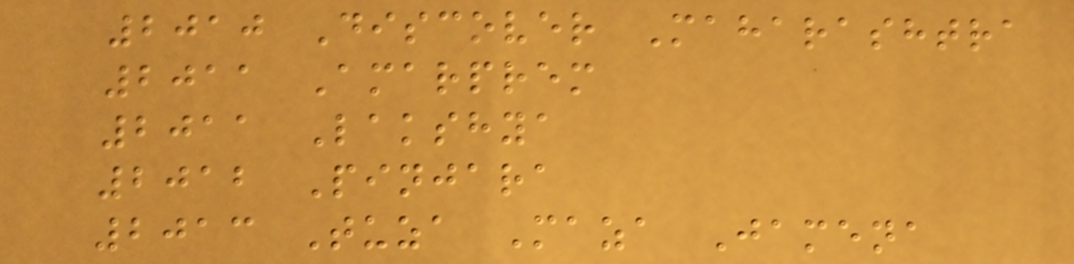2010 Discover Maharashtra
2011 Amarprem
2011 Lakshya
2012 Pinjara
2013 Tuza Maza Jamena
